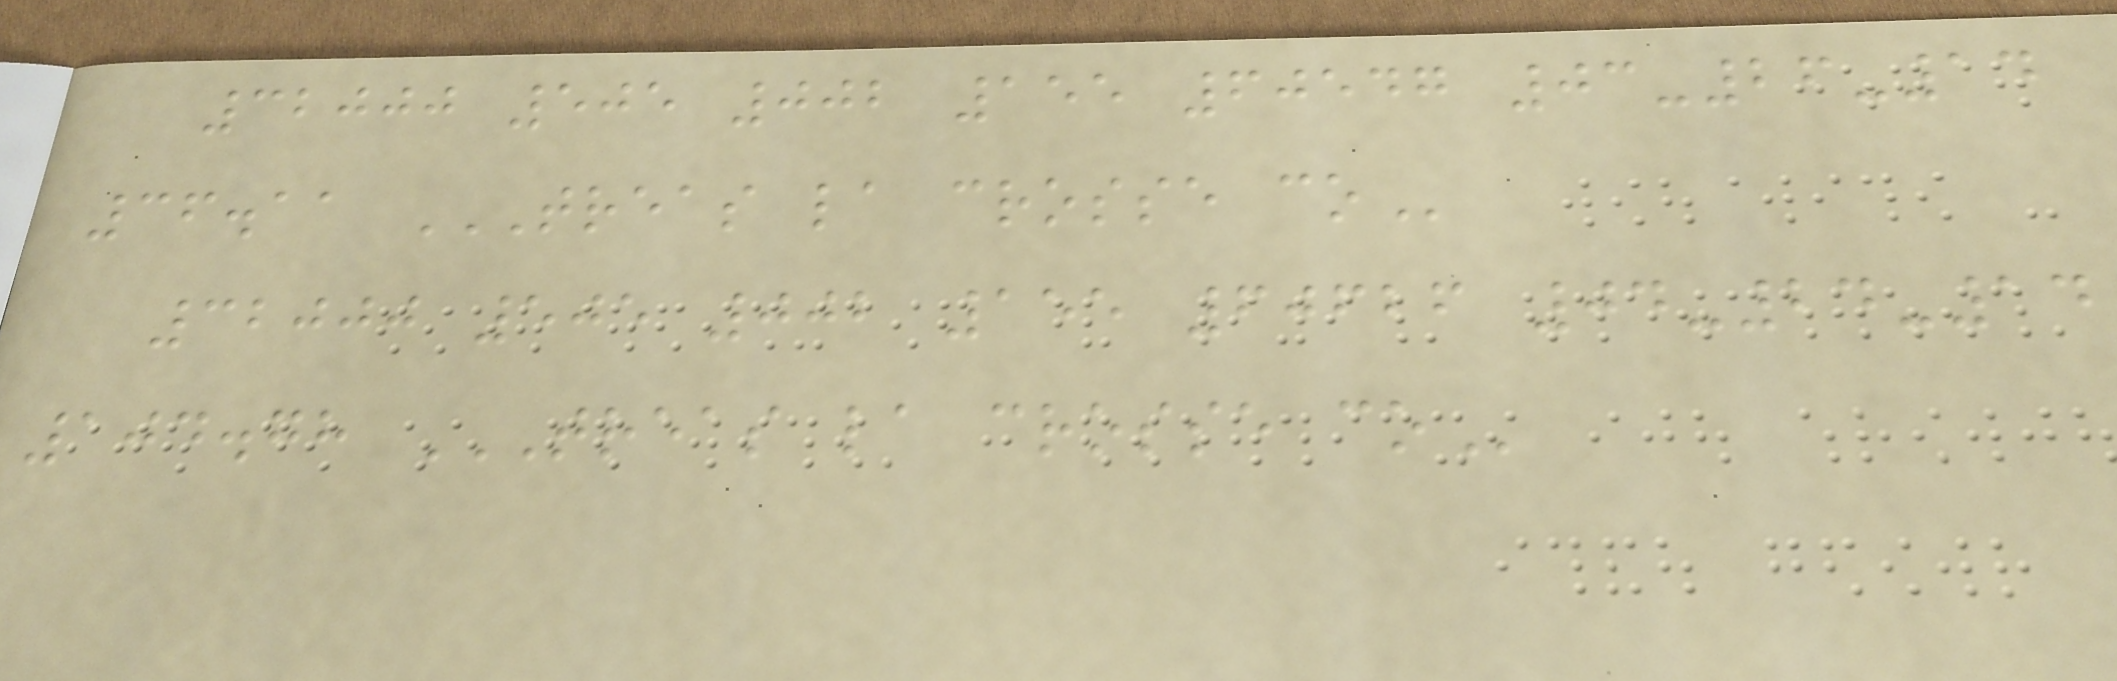32000 505 002 155 60547 03-26-14
36.11 TREAS LA CROSSE CO
32000 505 002 155 60626 04-24-14
104.78 TREAS LA CROSSE CO
